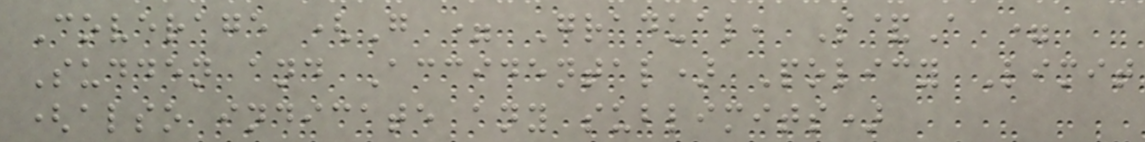Coverage (G = Gradual, S&A =
Sudden and Accidental) Policy Limit
(also indicate any sublimits)
